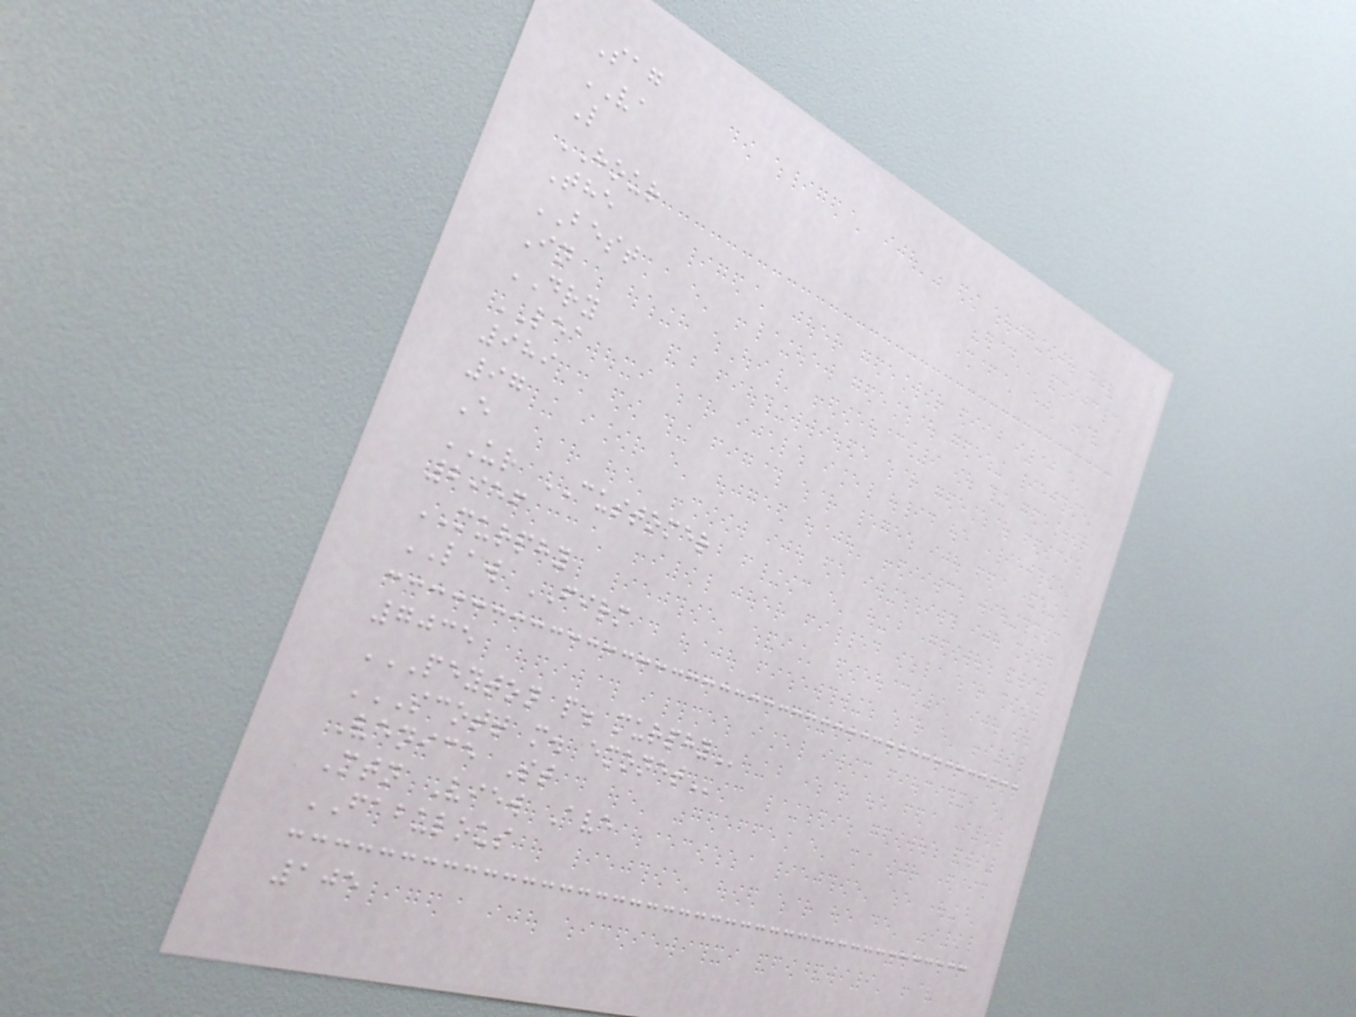Sag
VA
L
HOUR
The
BEST
In
DRY
LEA
989
97
E
UR CUSTOMER
2956
MURPHY
LAW FIRM
7035
PEYTON P. MURPHY
SCOTT M. EMONET
Venice St
Mtn View Ave
FABULOUS
105
